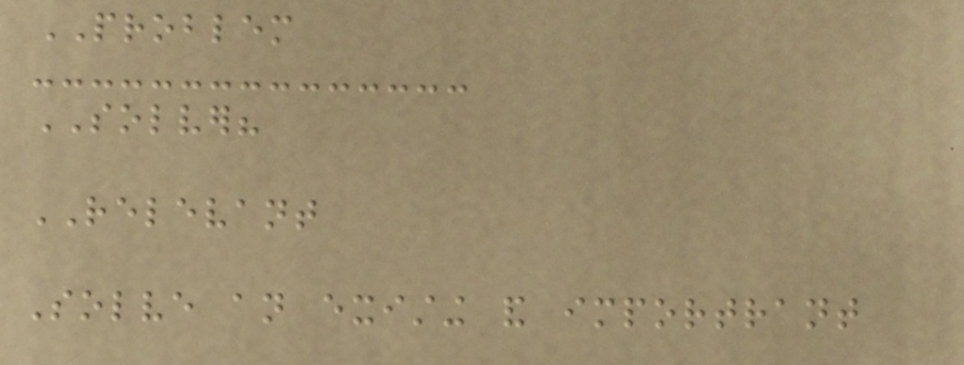PROBLEM
SOLVER?
RELEVANT
Solve an existing and importrant
